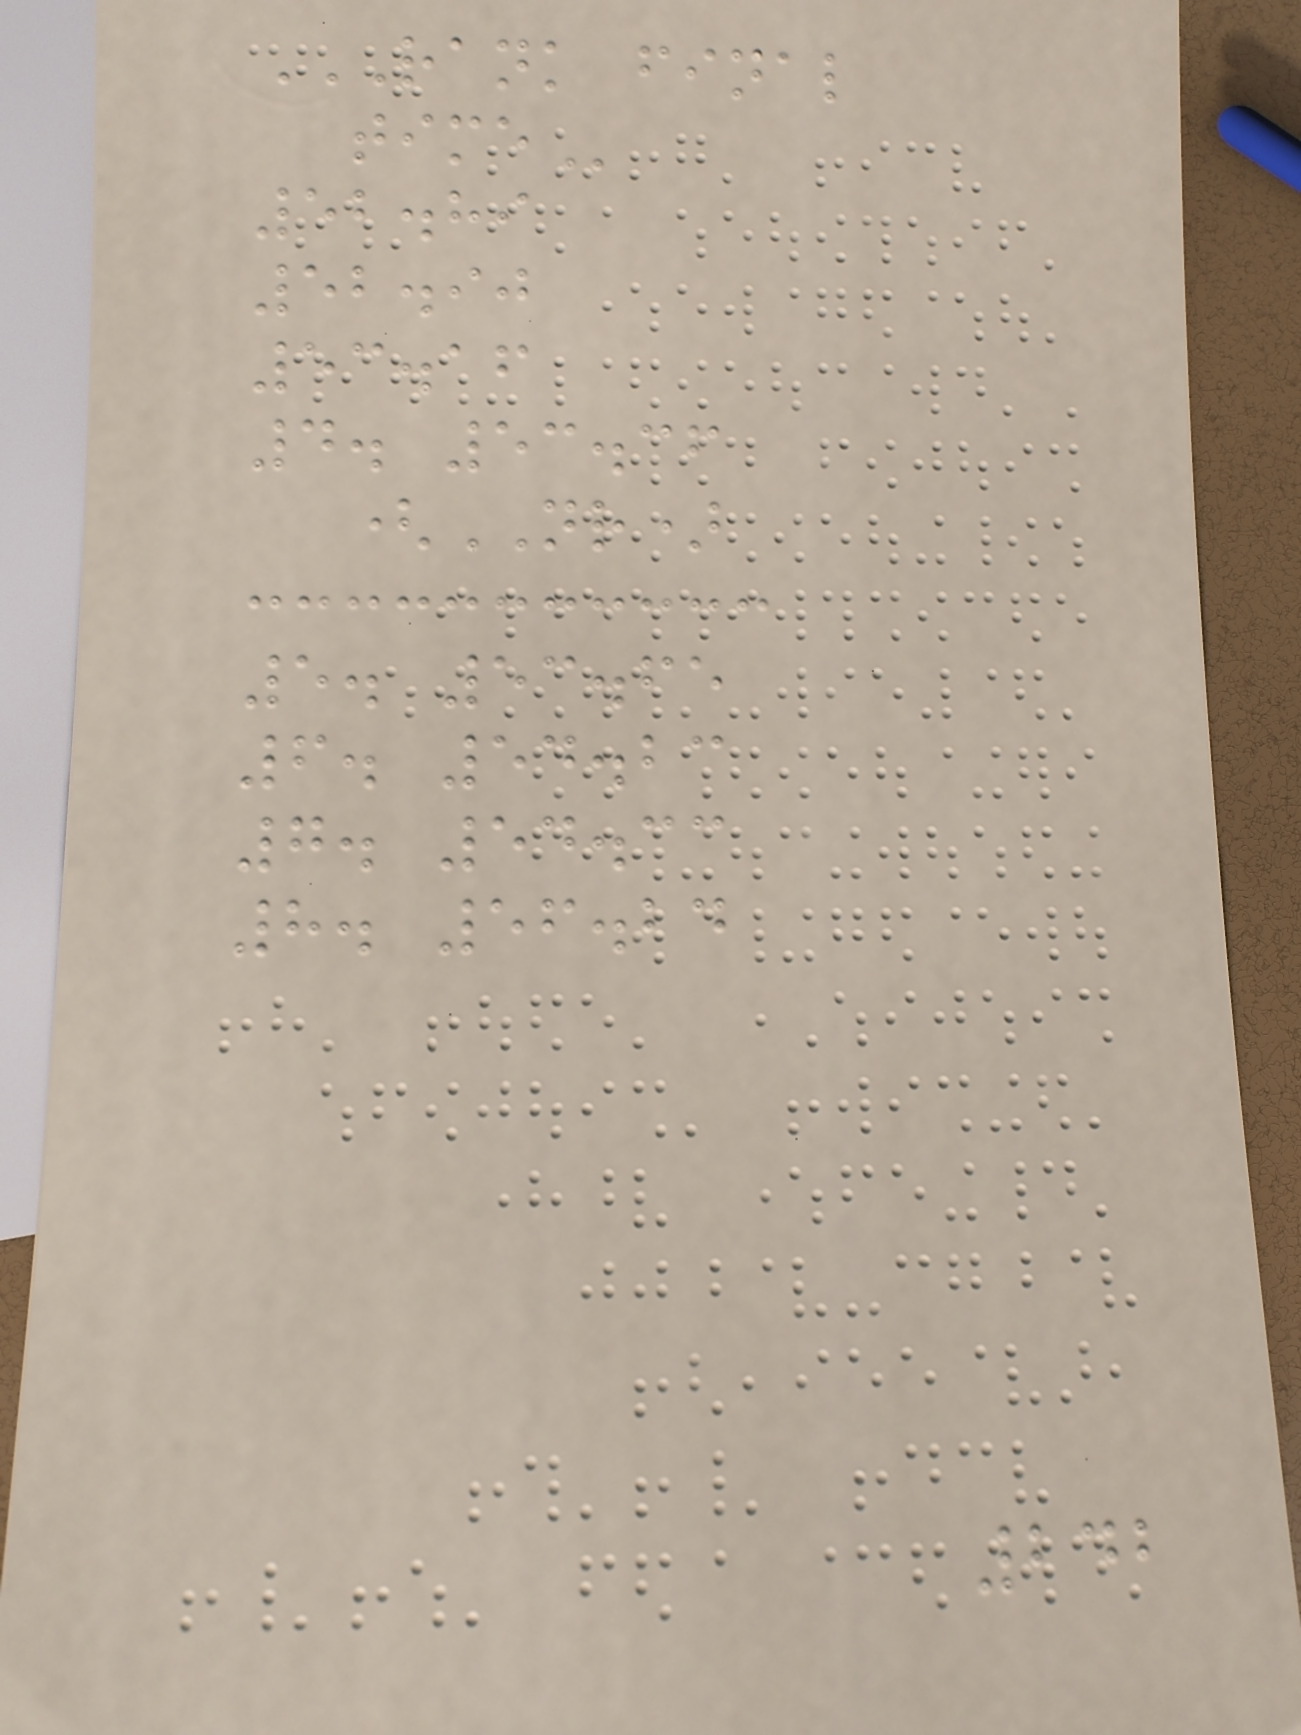RANK FINAL
TIME
52.89
52.90
53.16
4. 53.36
(NR)
5. 53.65
6. 54.23
7. 54.33
8. 56.24
242
